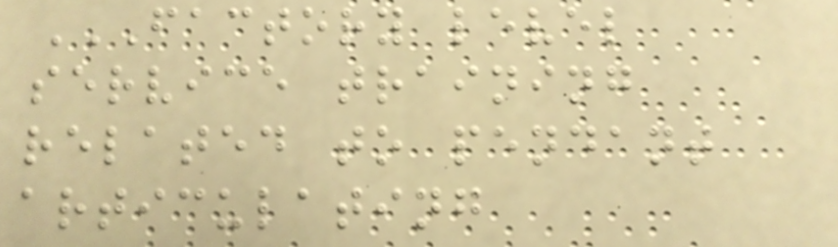FACTORY LEVEL
SERVICE TRAINING
RELATED TO PENDANT
ARTICULATING
